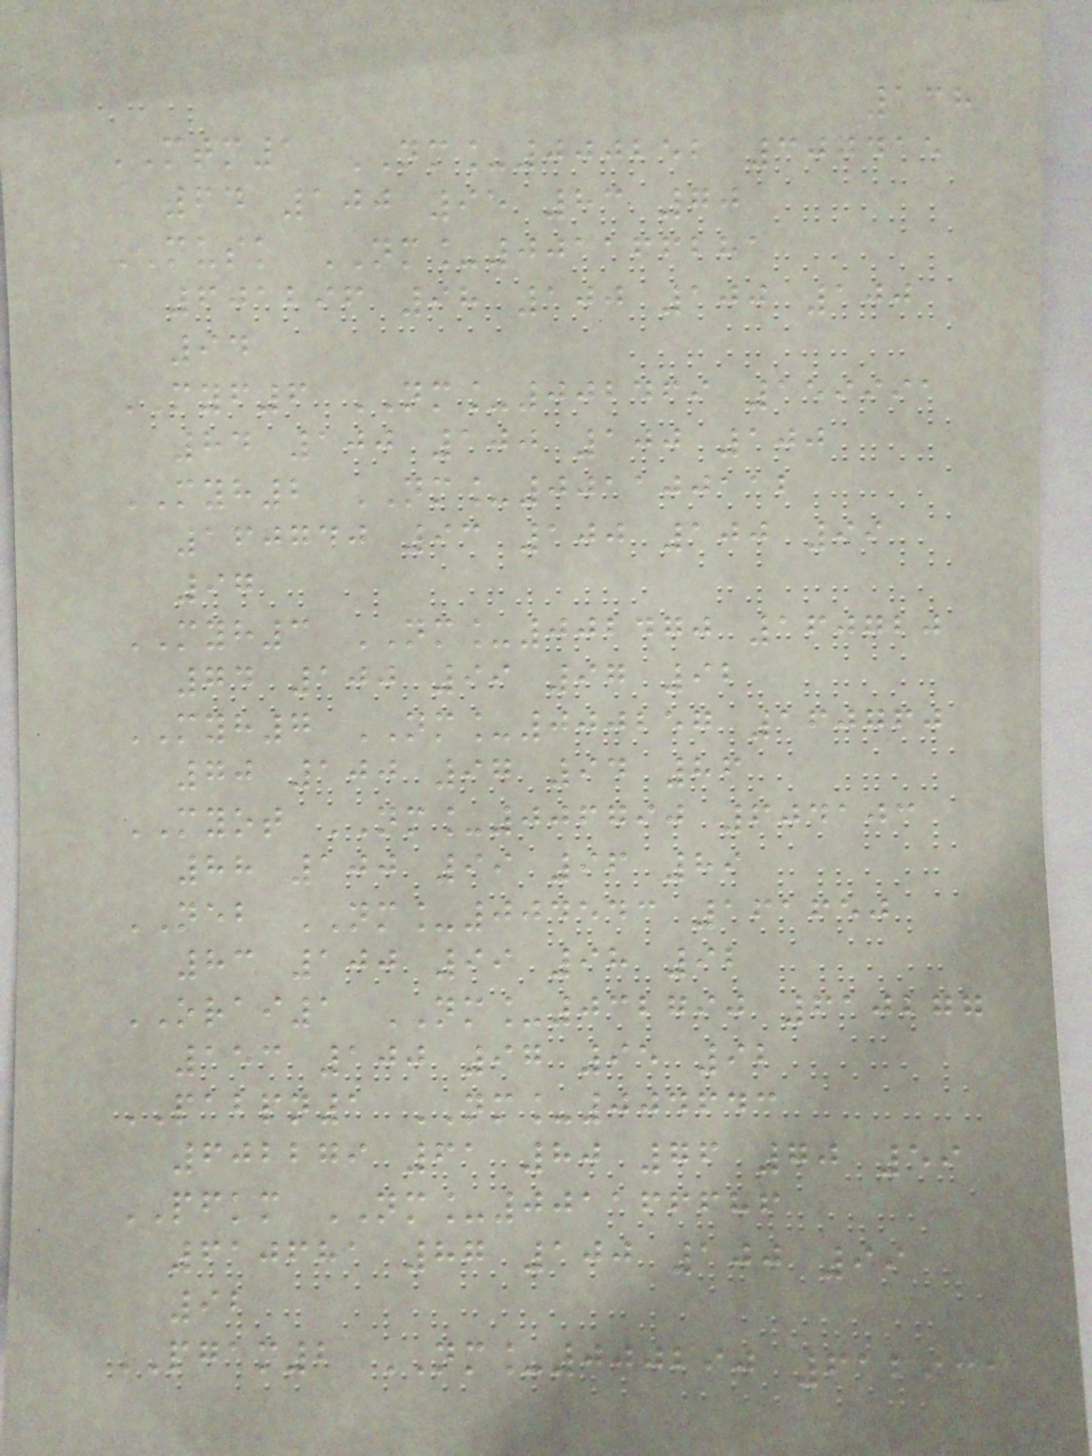138
MTM1 NM_000252 300415
64 100 95 83 70
MUSK NM_001166281
601296 98 100 100 100
94
MYF6 NM_002469 159991
84 100 100 100 100
MYH2 NM_001100112
160740 93 100 100 99
97
MYH3 NM_002470 160720
74 100 99 97 92
MYH7 NM_000257 160760
70 100 97 94 86
MYOT NM_006790 604103
88 100 99 96 89
NEB NM_004543 161650
83 100 99 98 92
ORAI1 NM_032790 610277
153 100 97 95 92
PABPN1 NM_004643
602279 61 80 76 70 59
PFKM NM_001166686
610681 87 100 100 99
92
PGAM2 NM_000290 612931
